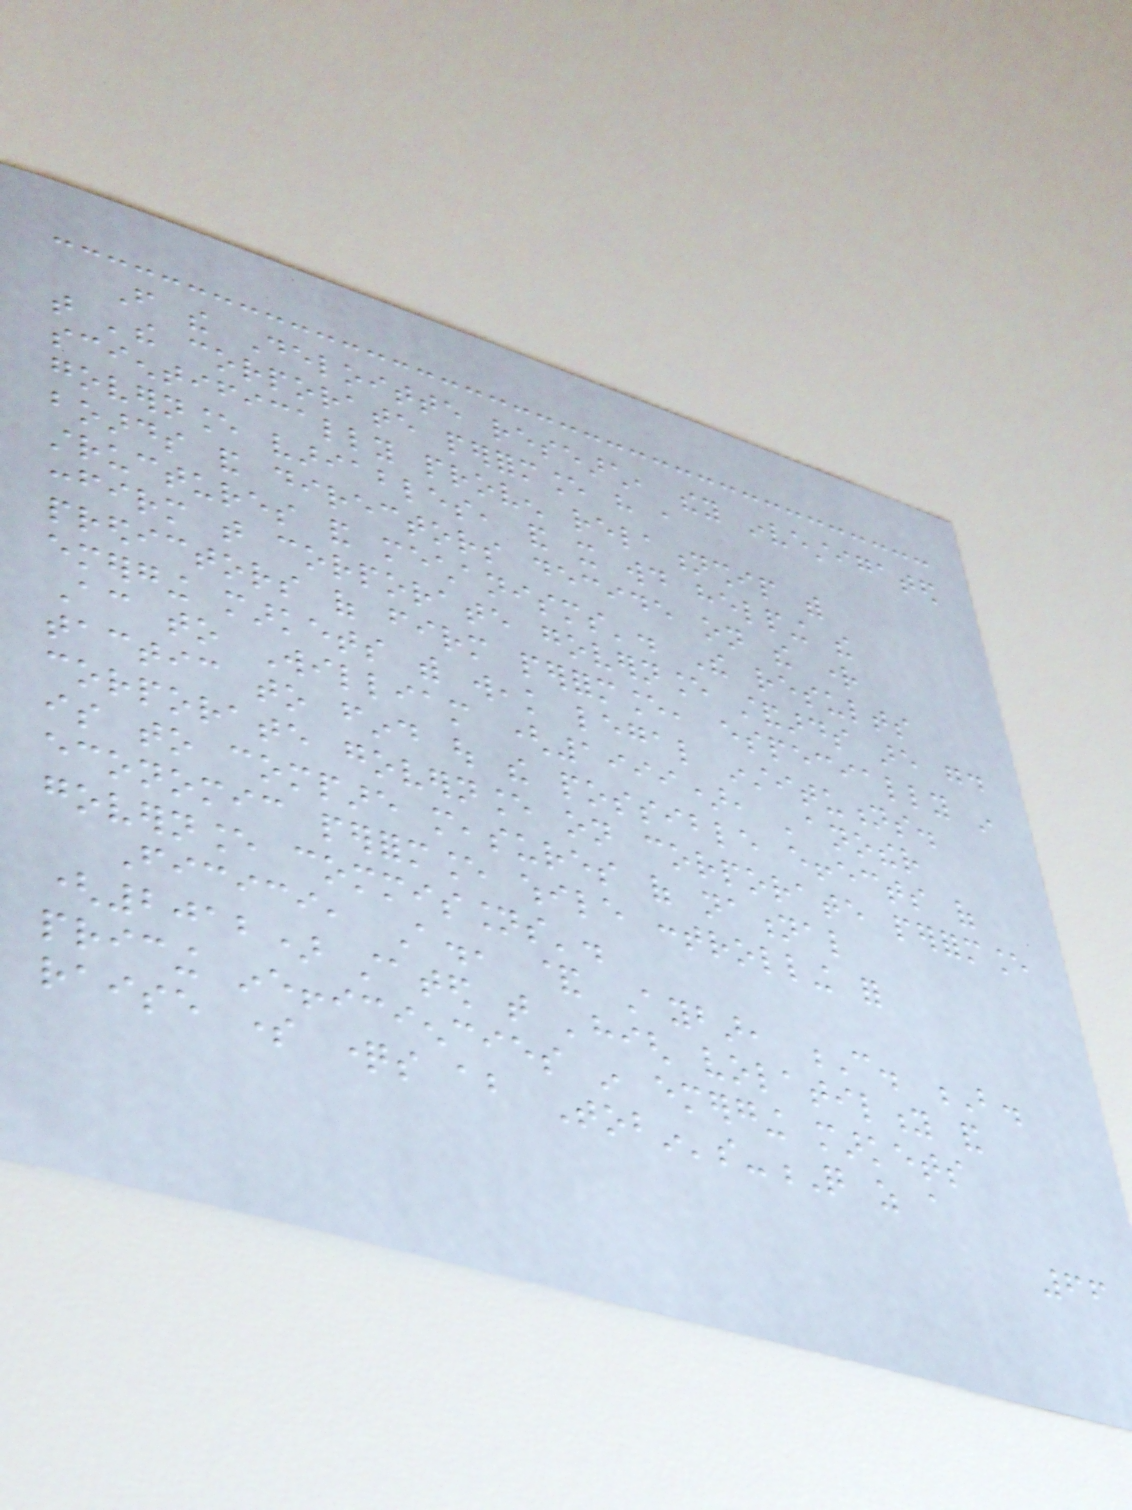From the Deloitte research, they investigated
that 'the corporate performance have a
scientifically proven relationship with
governance variables, and it would helping the
boards and directors decide on the right
structures and mechanisms'. The results
confirm that corporate governance standards are good
predictors of firm performance, especially in
emerging markets with weak legal institutions.
According to William (1999), 'another
tactic to find out the possible effects of
corporate governance on corporate performance
is to compare measures of national
economic performance while controlling for
governance commissions'.
Ficici, A., & Aybar, C. B.
(2012) stated that 'high volatility and
pricing inefficiencies in emerging markets
raise some questions about Tobin's-Q as a
66
